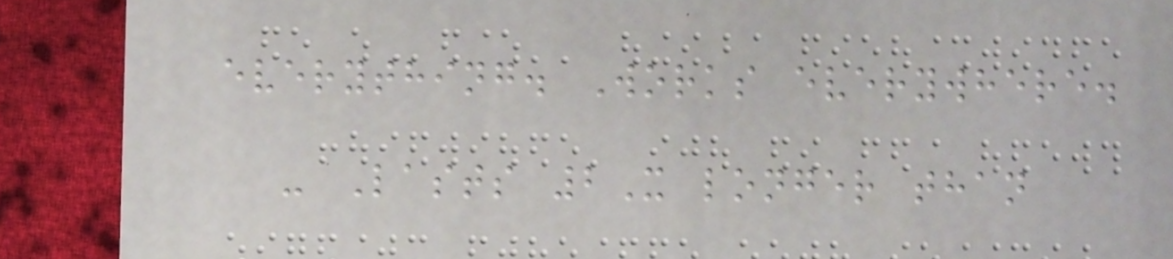everything. Works everywhere.
- Lasts 2X longer than
